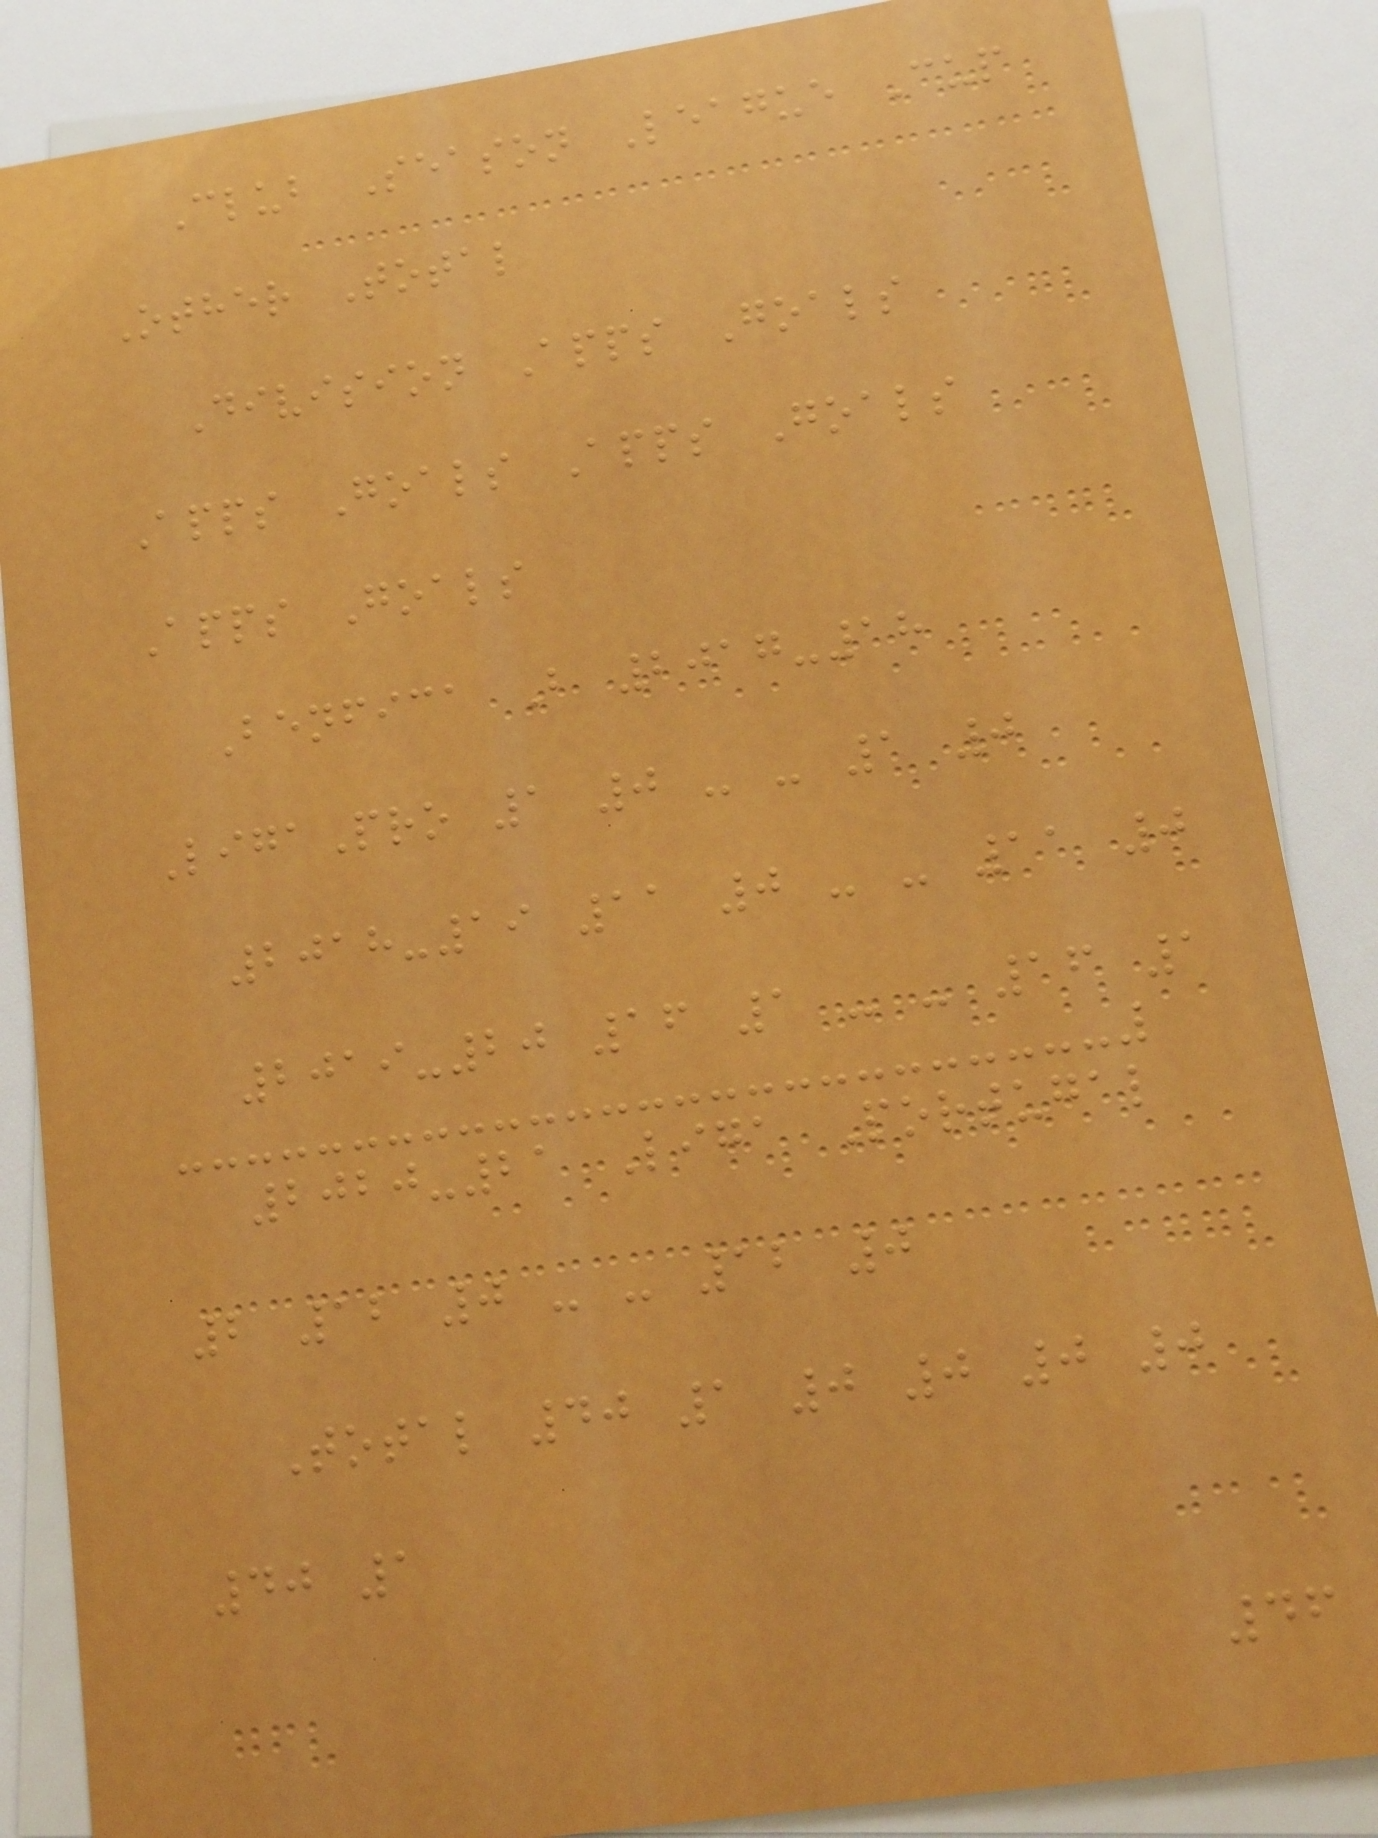Club Season League Cup
Other Total
Division Apps Goals
Apps Goals Apps Goals
Apps Goals
Benfica B 2017-18
LigaPro 1 0 - - 1 0
2018-19 11 0 - - 11 0
2019-20 16 1 - - 16 1
2020-21 Liga Portugal
2 12 0 - - 12 0
Total 40 1 0 0 0 0
40 1
46
